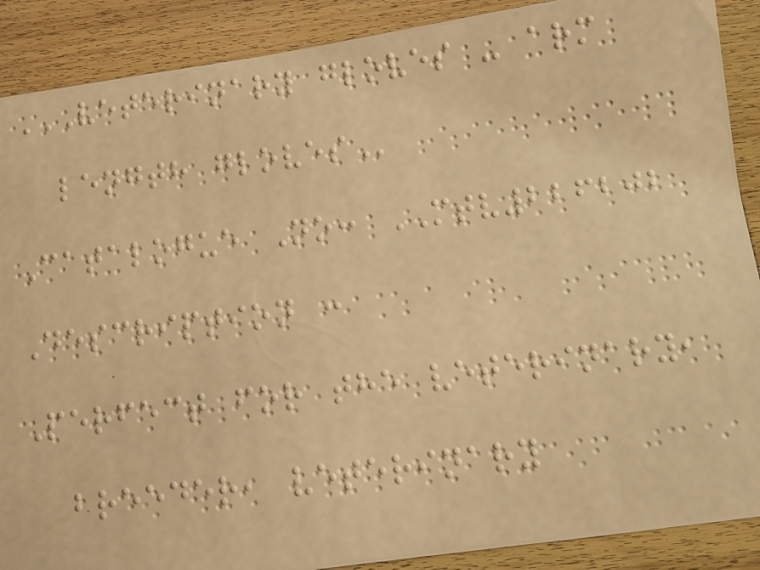VETERINARY GLOVES - ARM
LENGTH GLOVES
Catalogue No: MTV226202
Description :
Perfect for the veterinary,
breeder, veterinary
